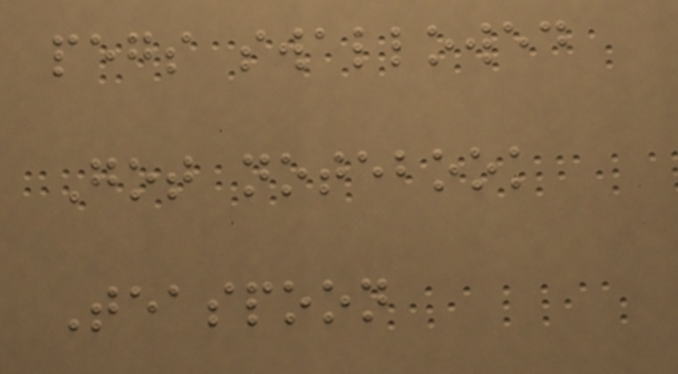pegs swallowed
Got notebook
Teaspoon
